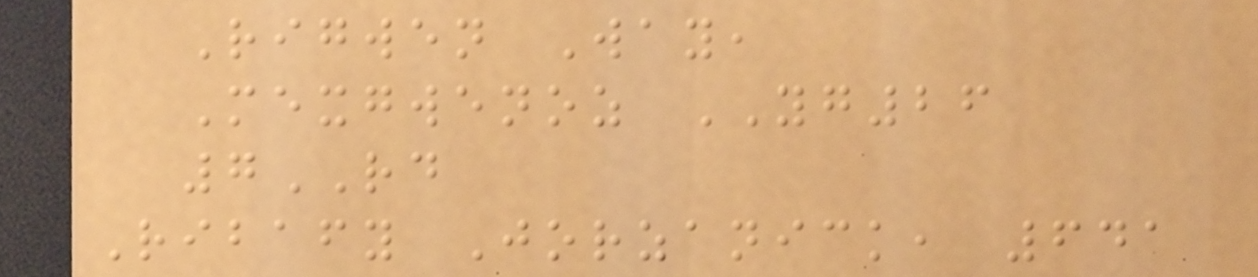Rigwen Way,
Mexgwenoz YG26
7RD
Ribafy Jorzanick, 641
